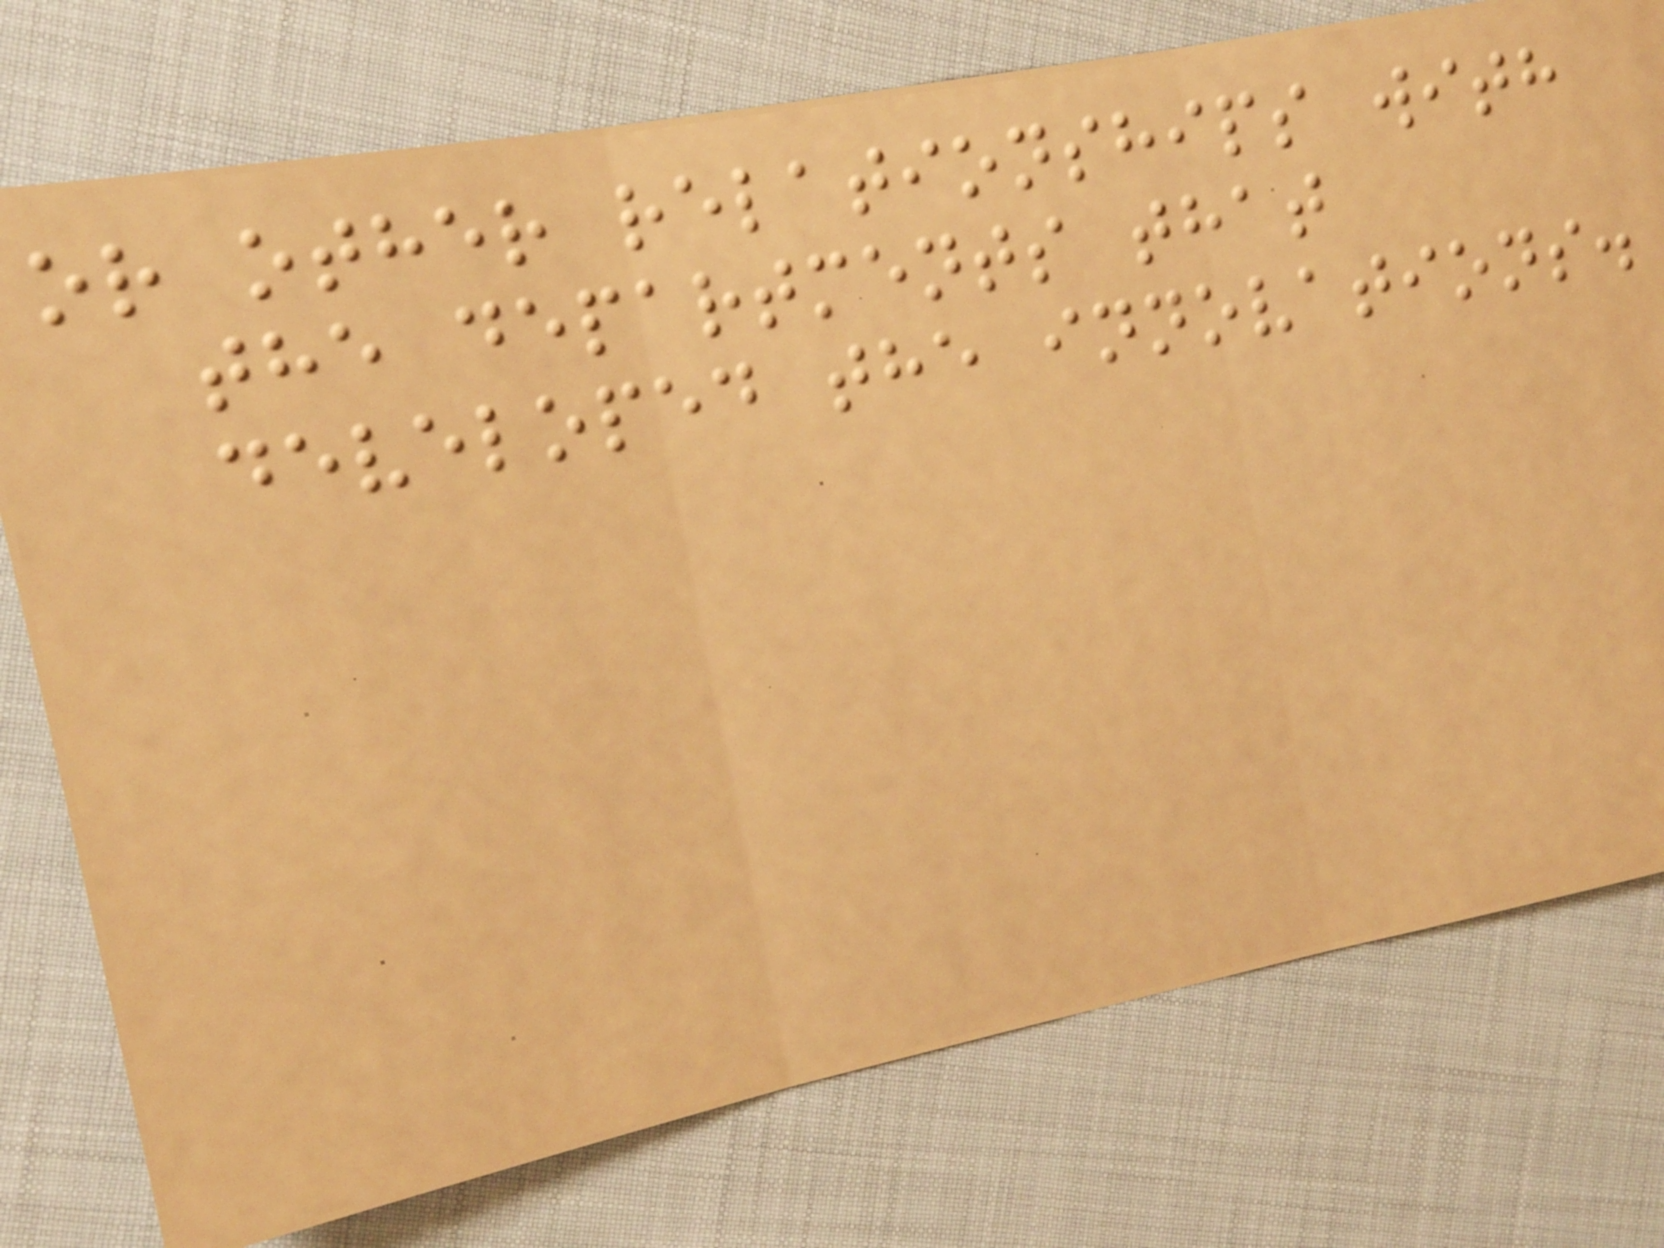or other relationships with
the departments that
developed the innovations.
